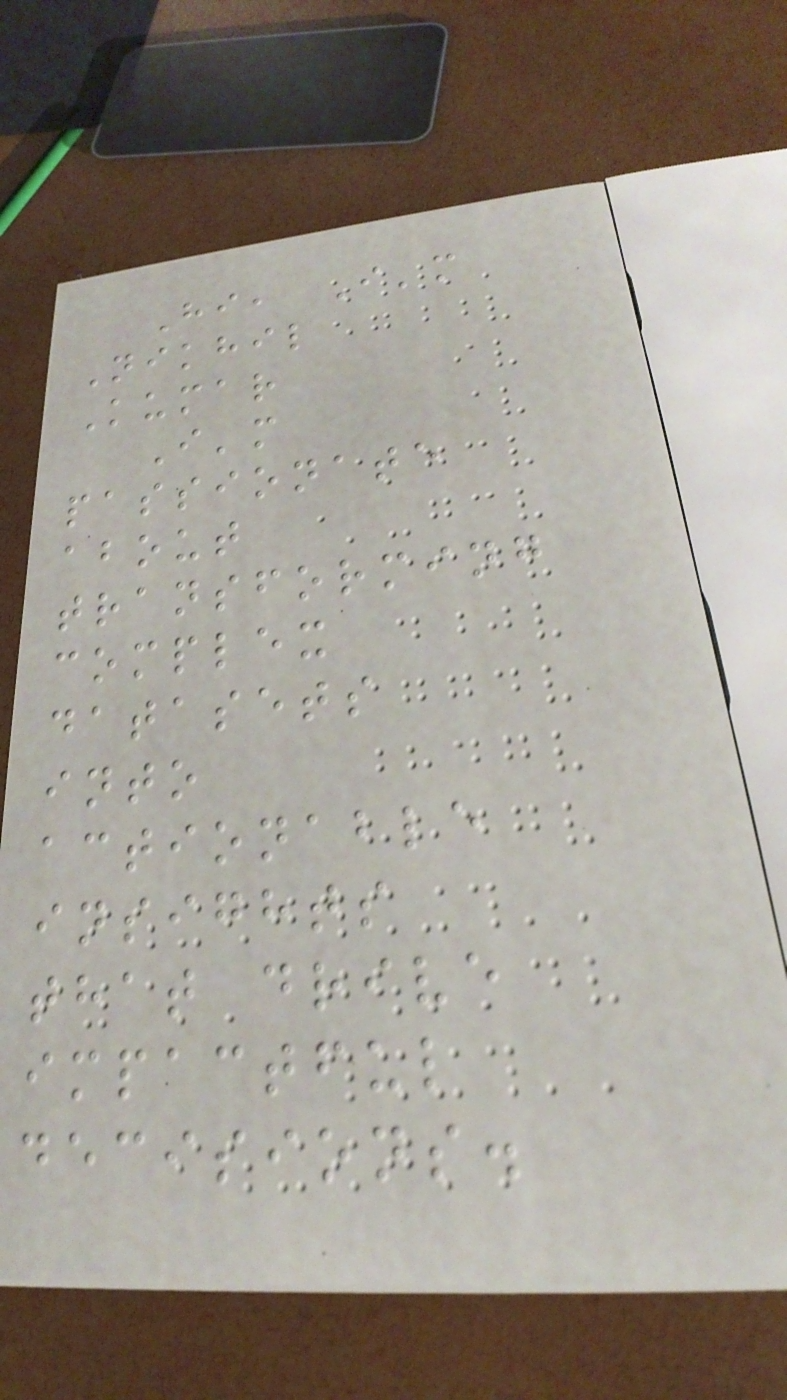Hi, I'm
Nikhil
Kumar
I'm
passionate
about
transforming
complex
datasets
into
actionable
insights
that drive
impactful
decisions.
